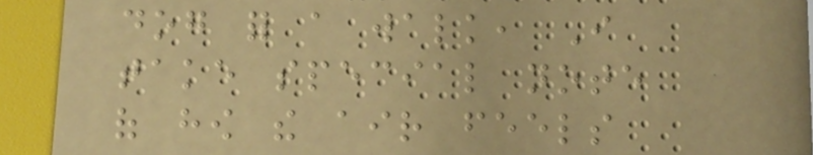dog for a walk, I
take special note
of how the air feels
